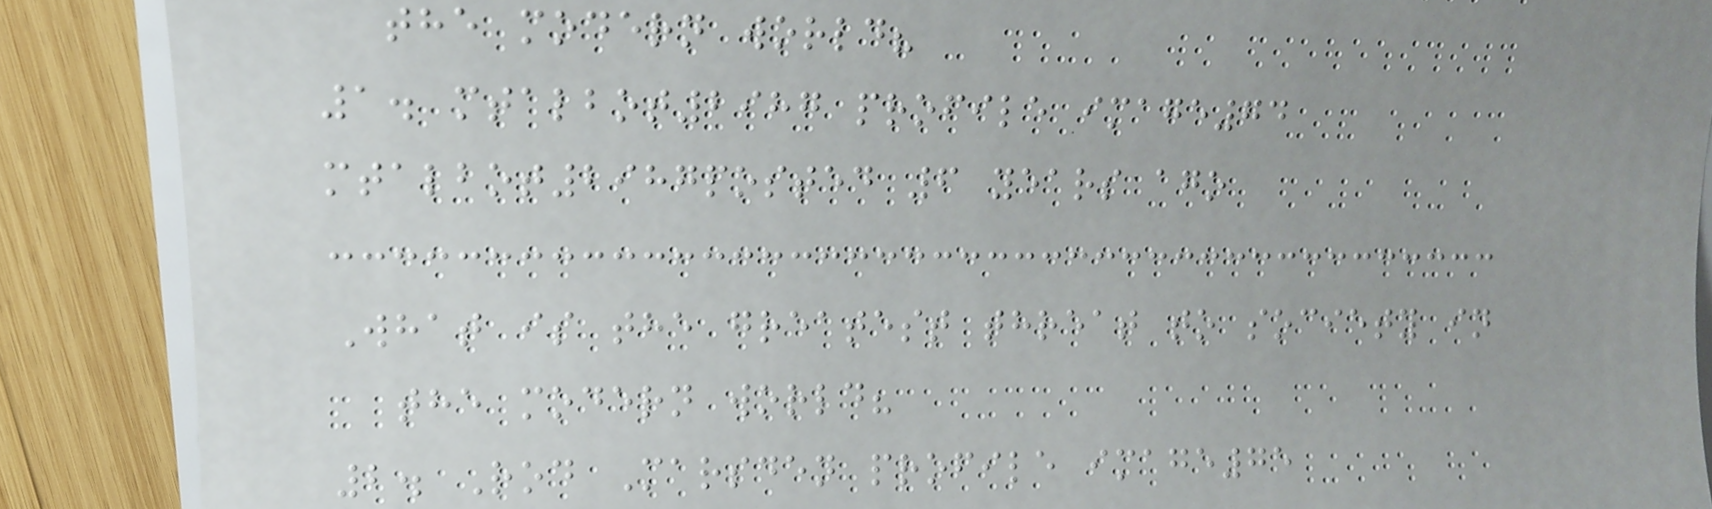the modern world?
1. mtalbot2987 profile image74
mtalbot2987posted 6 years ago
What is the greatest threat to society in
the modern world?
2. Rod Marsden profile image75
